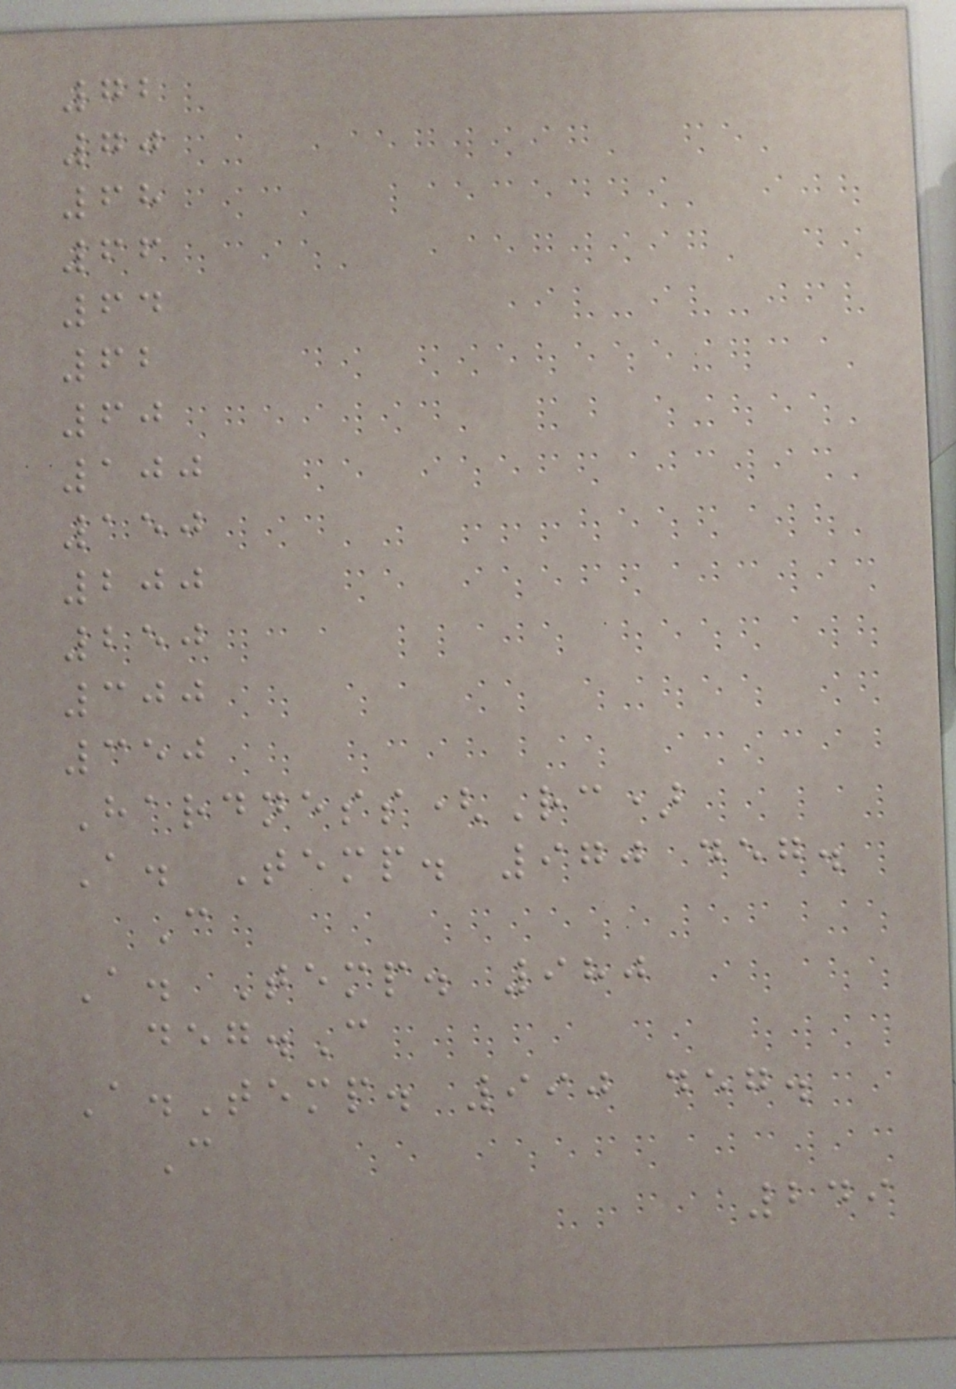72
70
68
66
64
62
60
100
150
200
250
300
350
Hardness(Rc)
A. Temp. 970 deg.
C
A. Temp. 980
deg.C
A.Temp. 990 deg.
C
249
